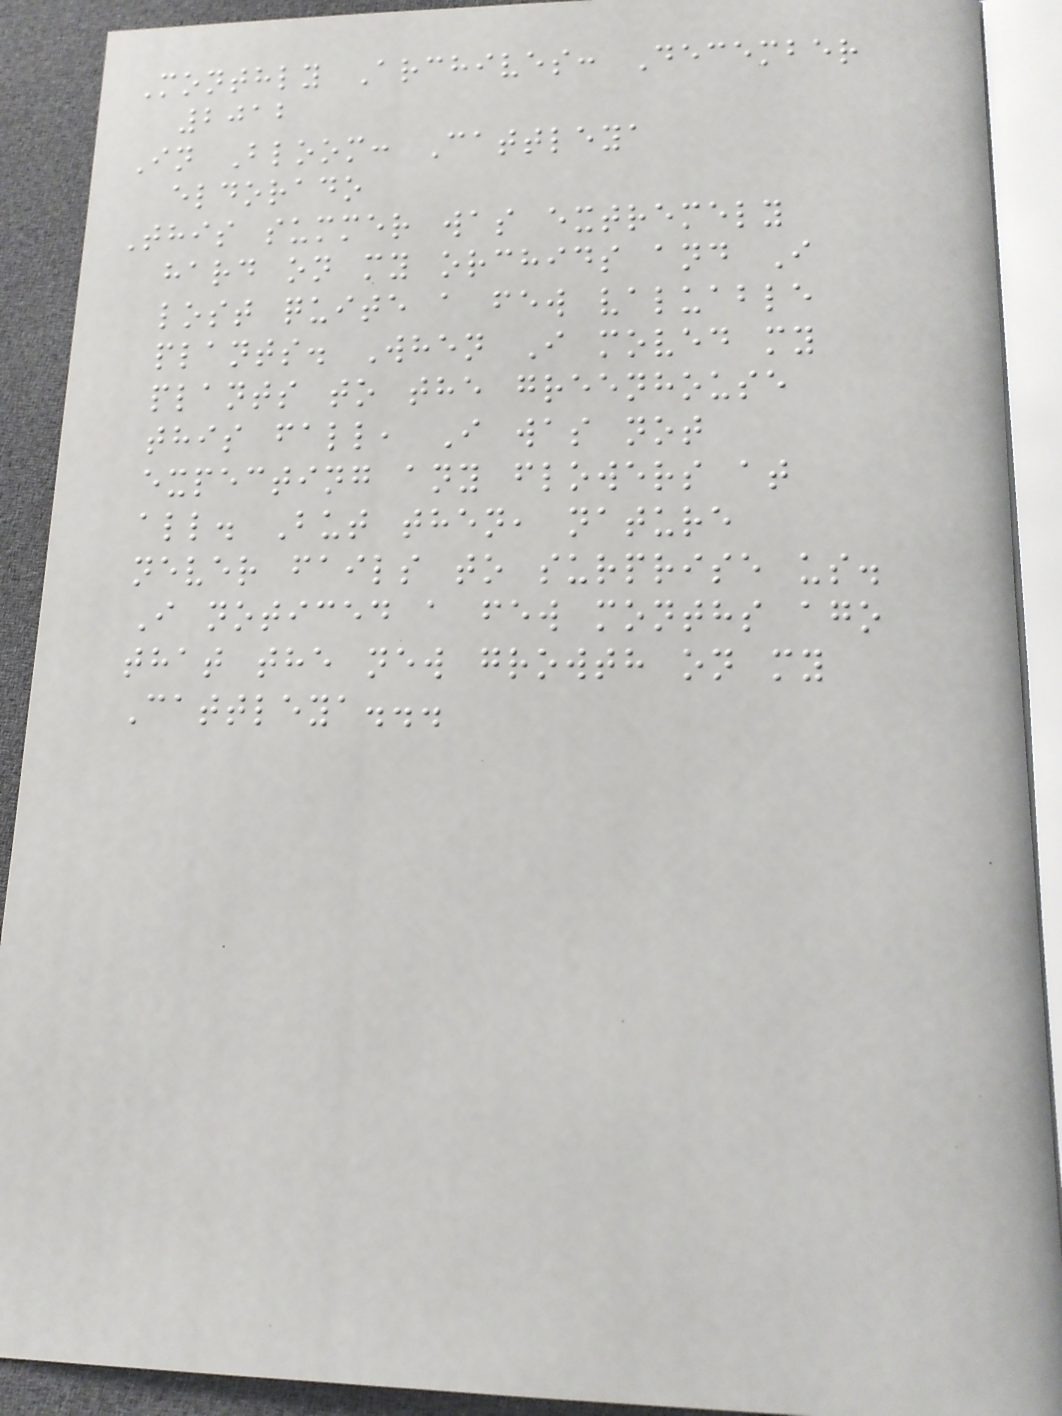Monthly Archives: December
2012
In Bloom: Cattleya
eldorado
This summer was extremely
hard on my orchids and I
lost quite a few valuable
plants. When I moved my
plants to the greenhouse
this fall, I was not
expecting any flowers at
all. But then, nature
never fails to surprise us.
I noticed a few months ago
that the new growth on my
Cattleya...
